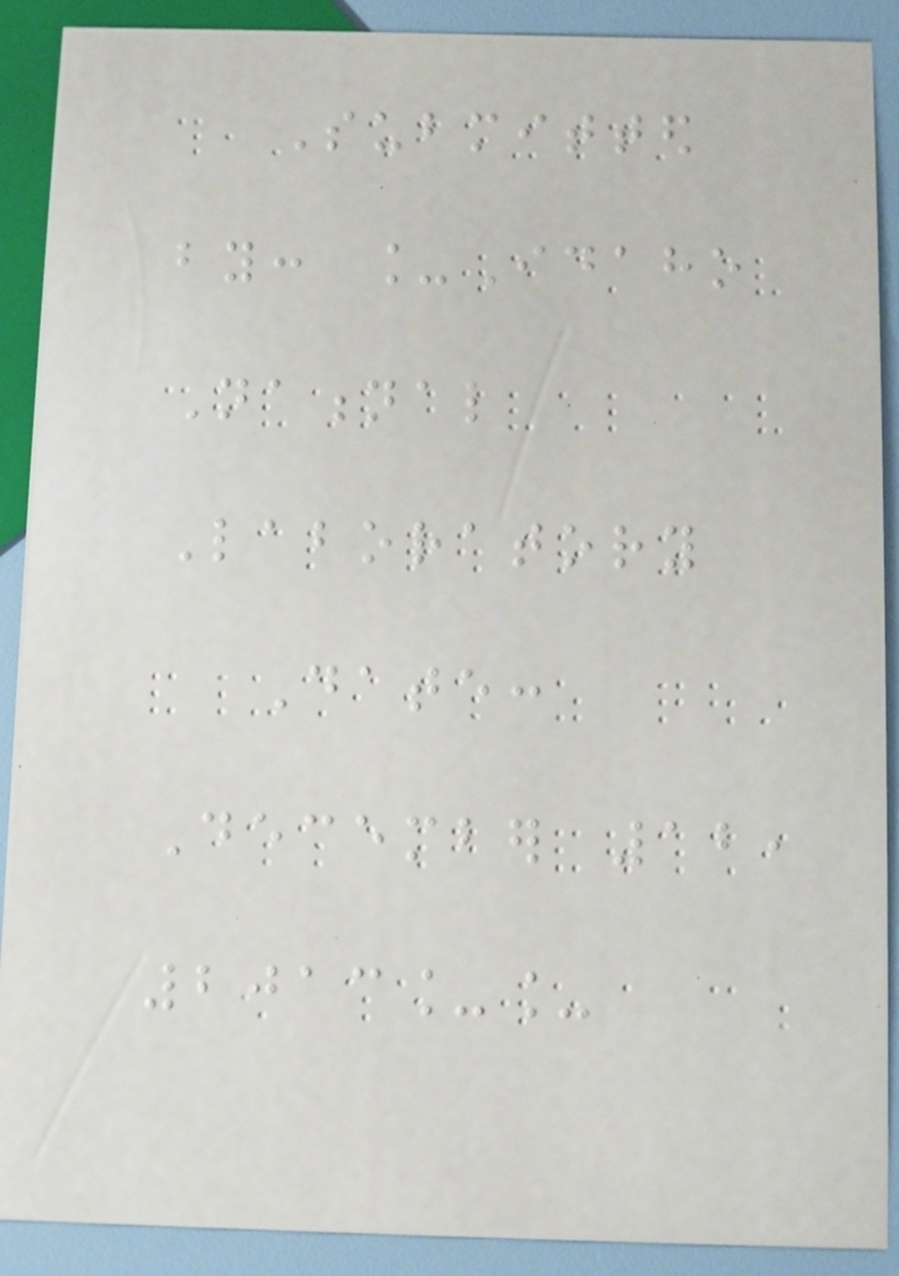Submitted
by: _Idaho
National
Laboratory
Date:
December 12,
2013__
